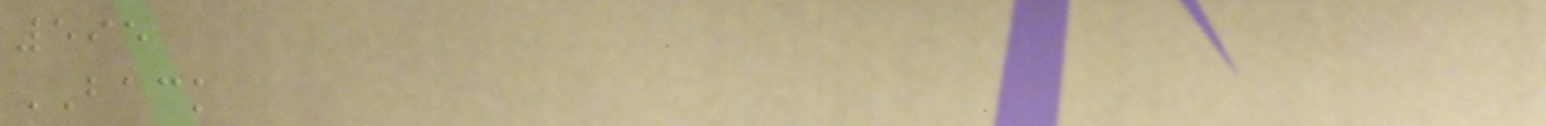595
BACK
